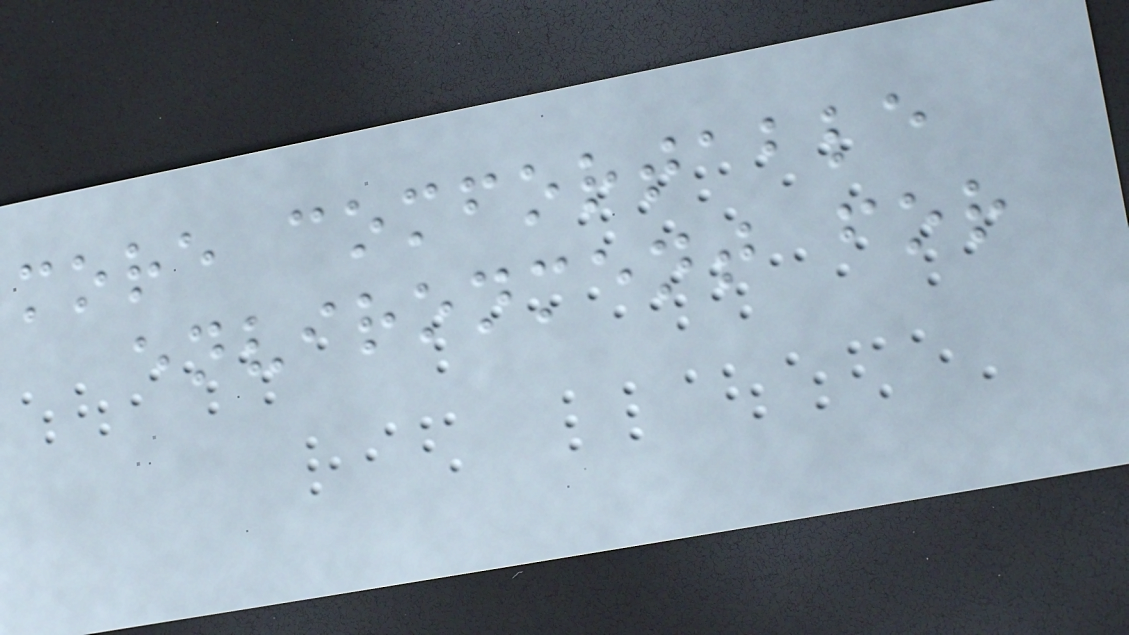more comfortable
environment for
